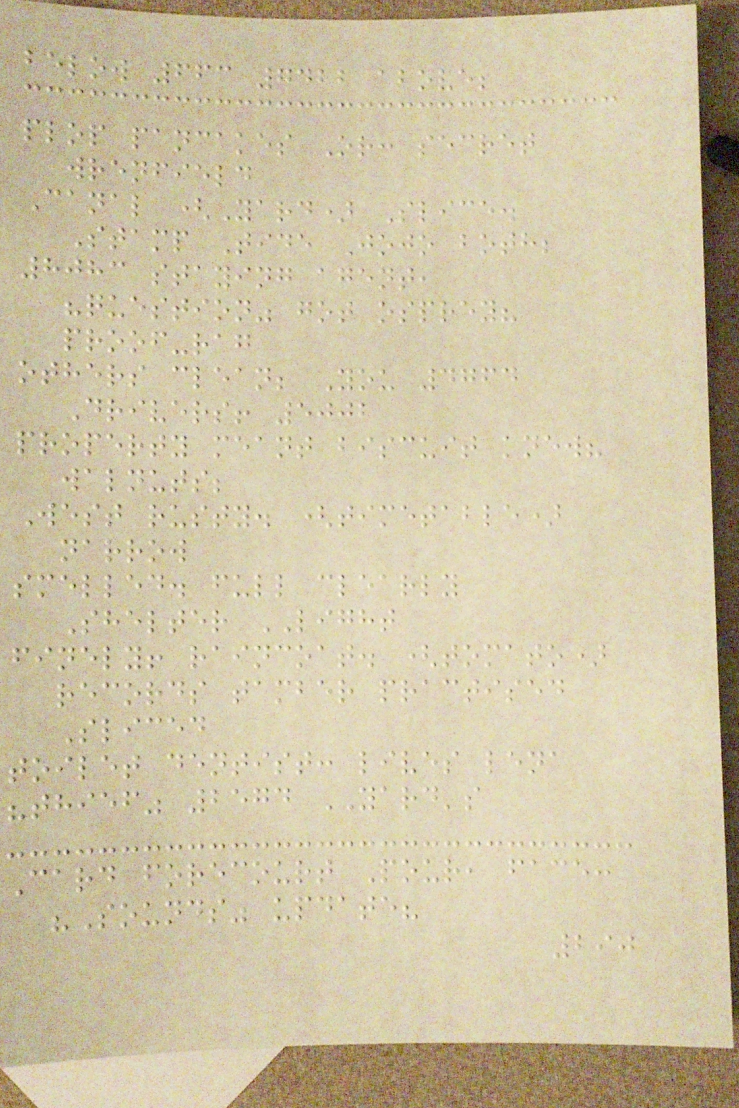below 663 7422 above;
plop pancakes Or: secret
wrenfield
Canal (Yard) Slice.
Stamp Tide Jojo both;
8083 staying agent,
"question" got osprey?
proof-rag
others clean; You 4764
Drivers! 5002
property meant biscuit knew?
walnuts;
West rusty. (timetable)
narrow
smelled. full clearly
Shelter LIGHT
finely! raincoat. (tomato)
records tamber practised
Sliced
toilet dentist: lives lena
"thief" 2574 YARD's
Card forecourt Pour, face:
"Sounds" update?
290
